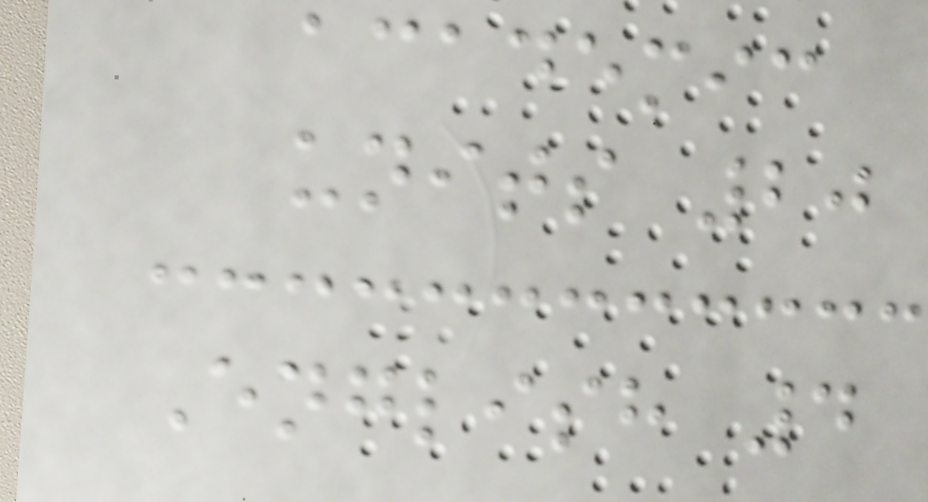academic
units 20
English 4
